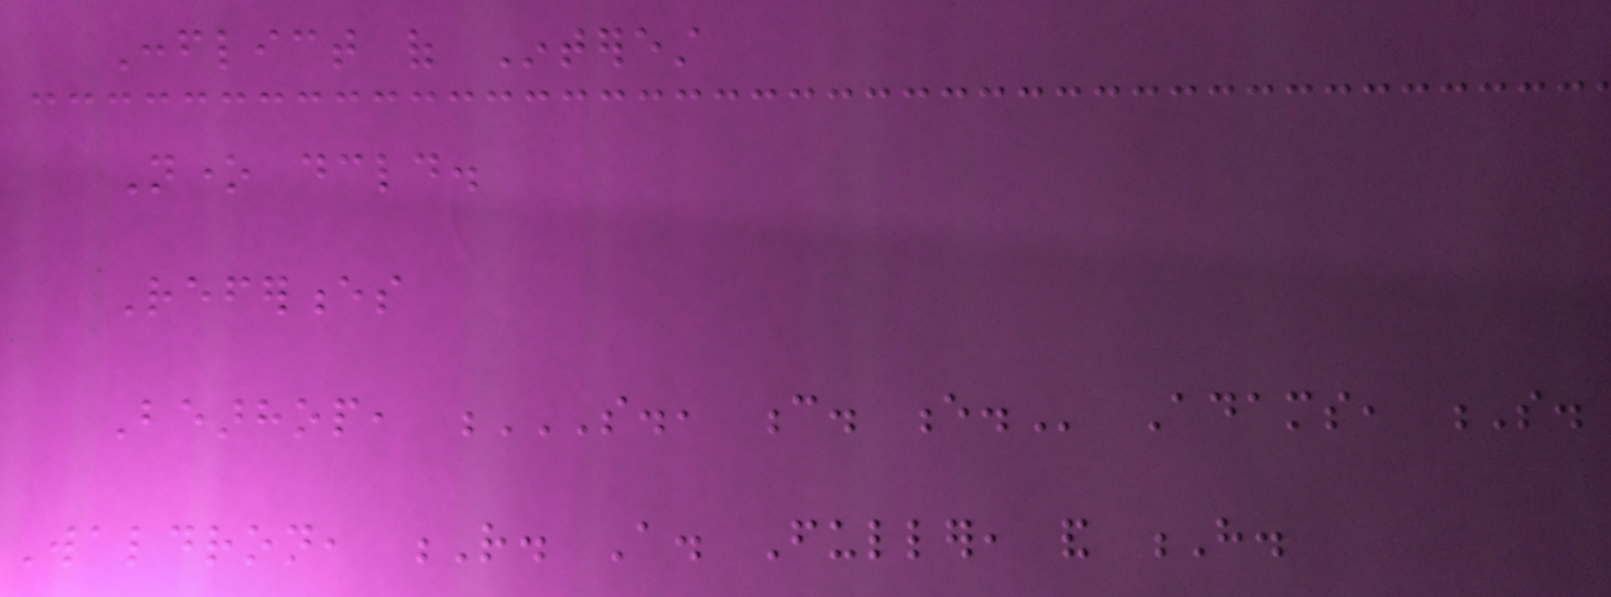Conflict of Interest
None declared.
References
Bearhop, S., C. E. Adams, S.
Waldron, R. A. Fuller, and H.
